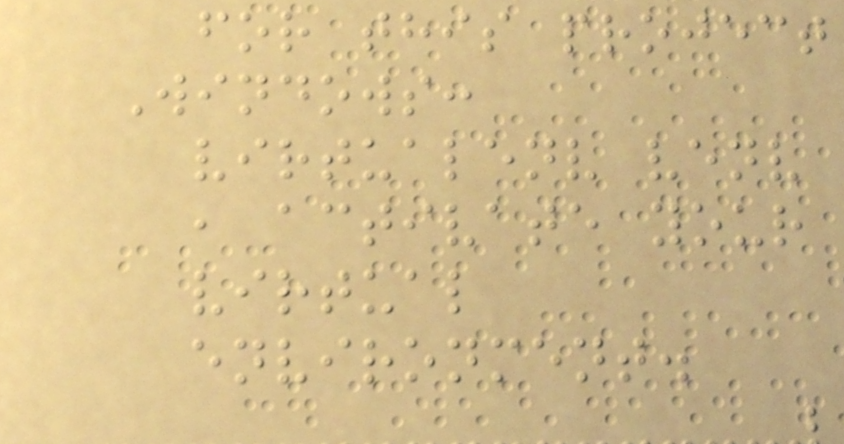for this project
Windows:
virtualenv venv
, activate your
virtual
environment.
